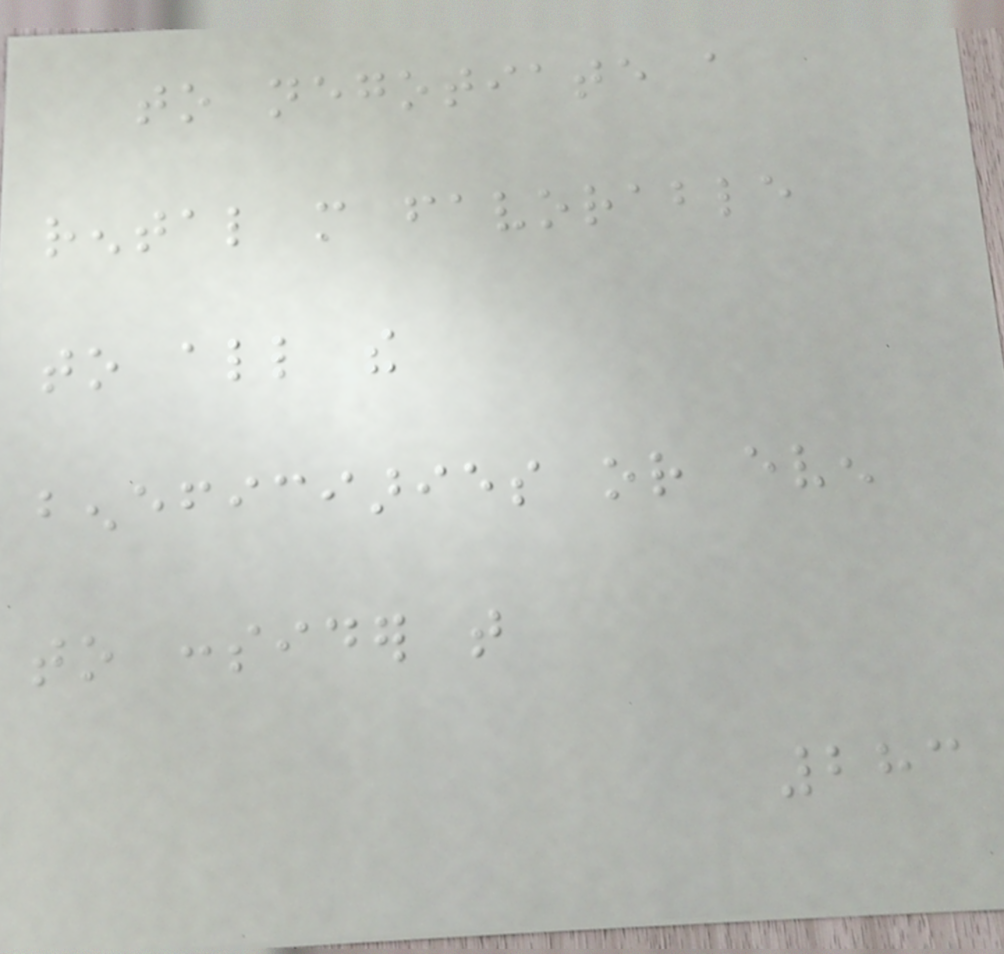to negotiate a
rental more favorable
to all the
beneficiaries or even
to consider that
283
